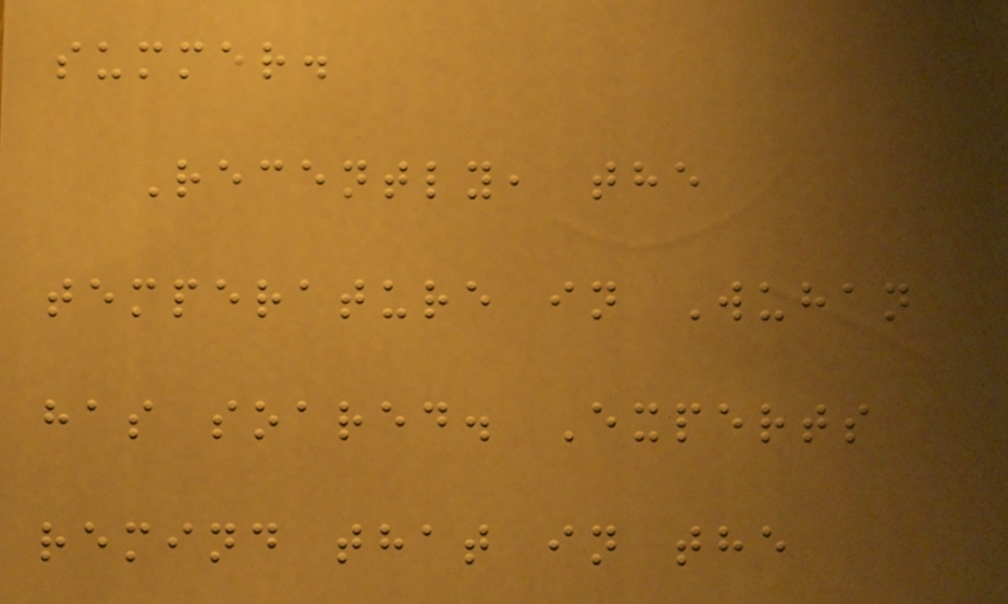summer.
Recently, the
temperature in Wuhan
has soared. Experts
remind that in the
